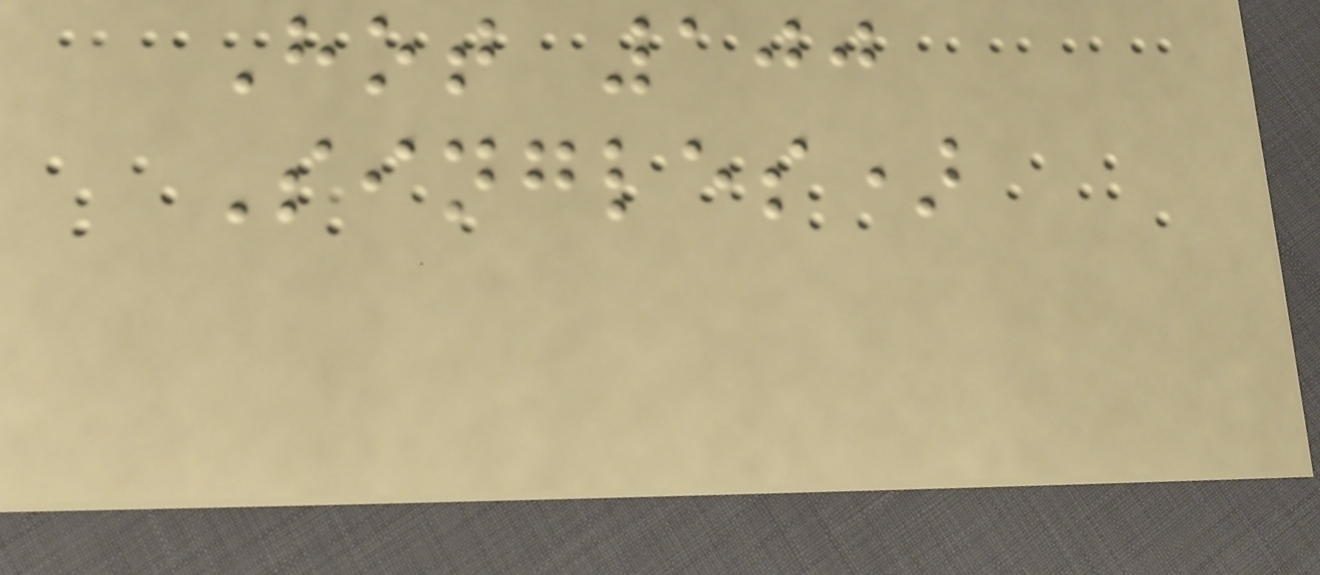Hot 100
Singles)
